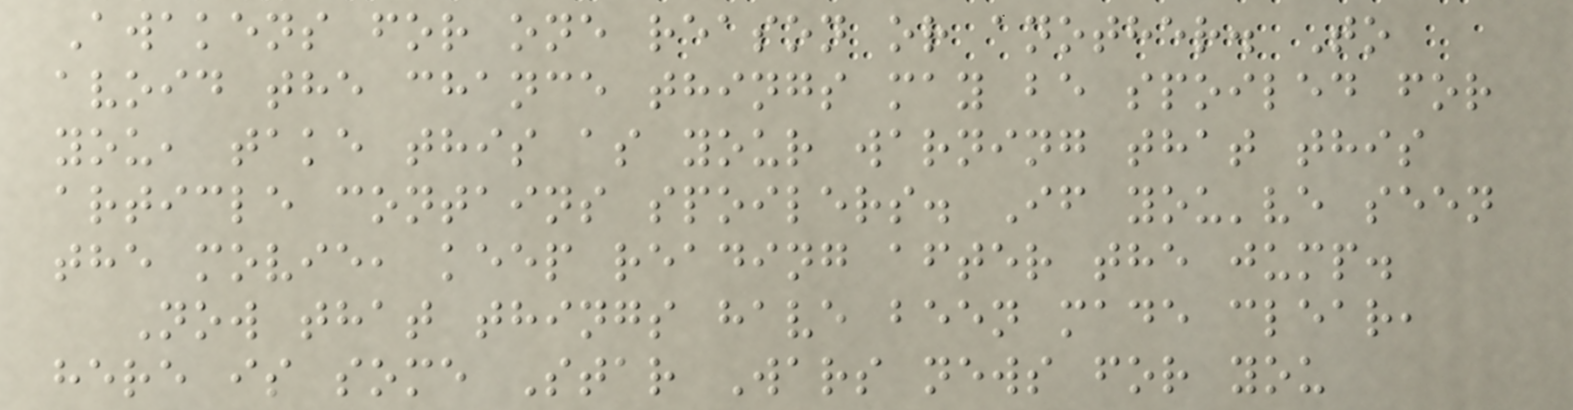Awakens for one reason or another. To
avoid the chance things may be spoiled for
you, take this as your warning that this
article contains spoilers. If you've seen
the movie, keep reading after the jump.
Now that things have been made clear,
here is some Star Wars news for you
